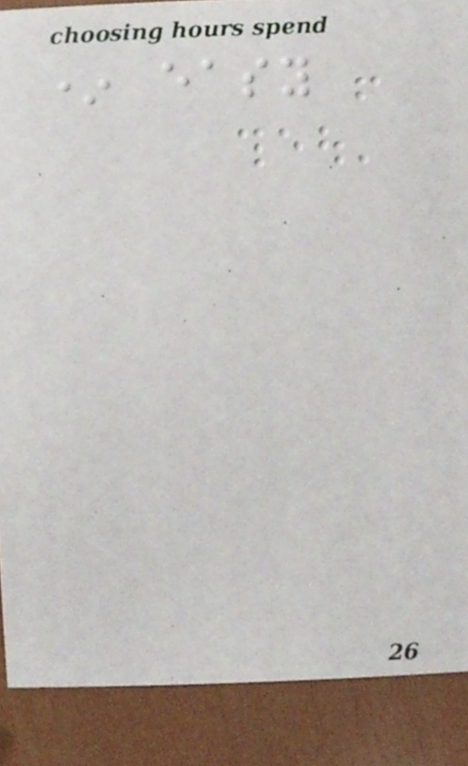* easy
